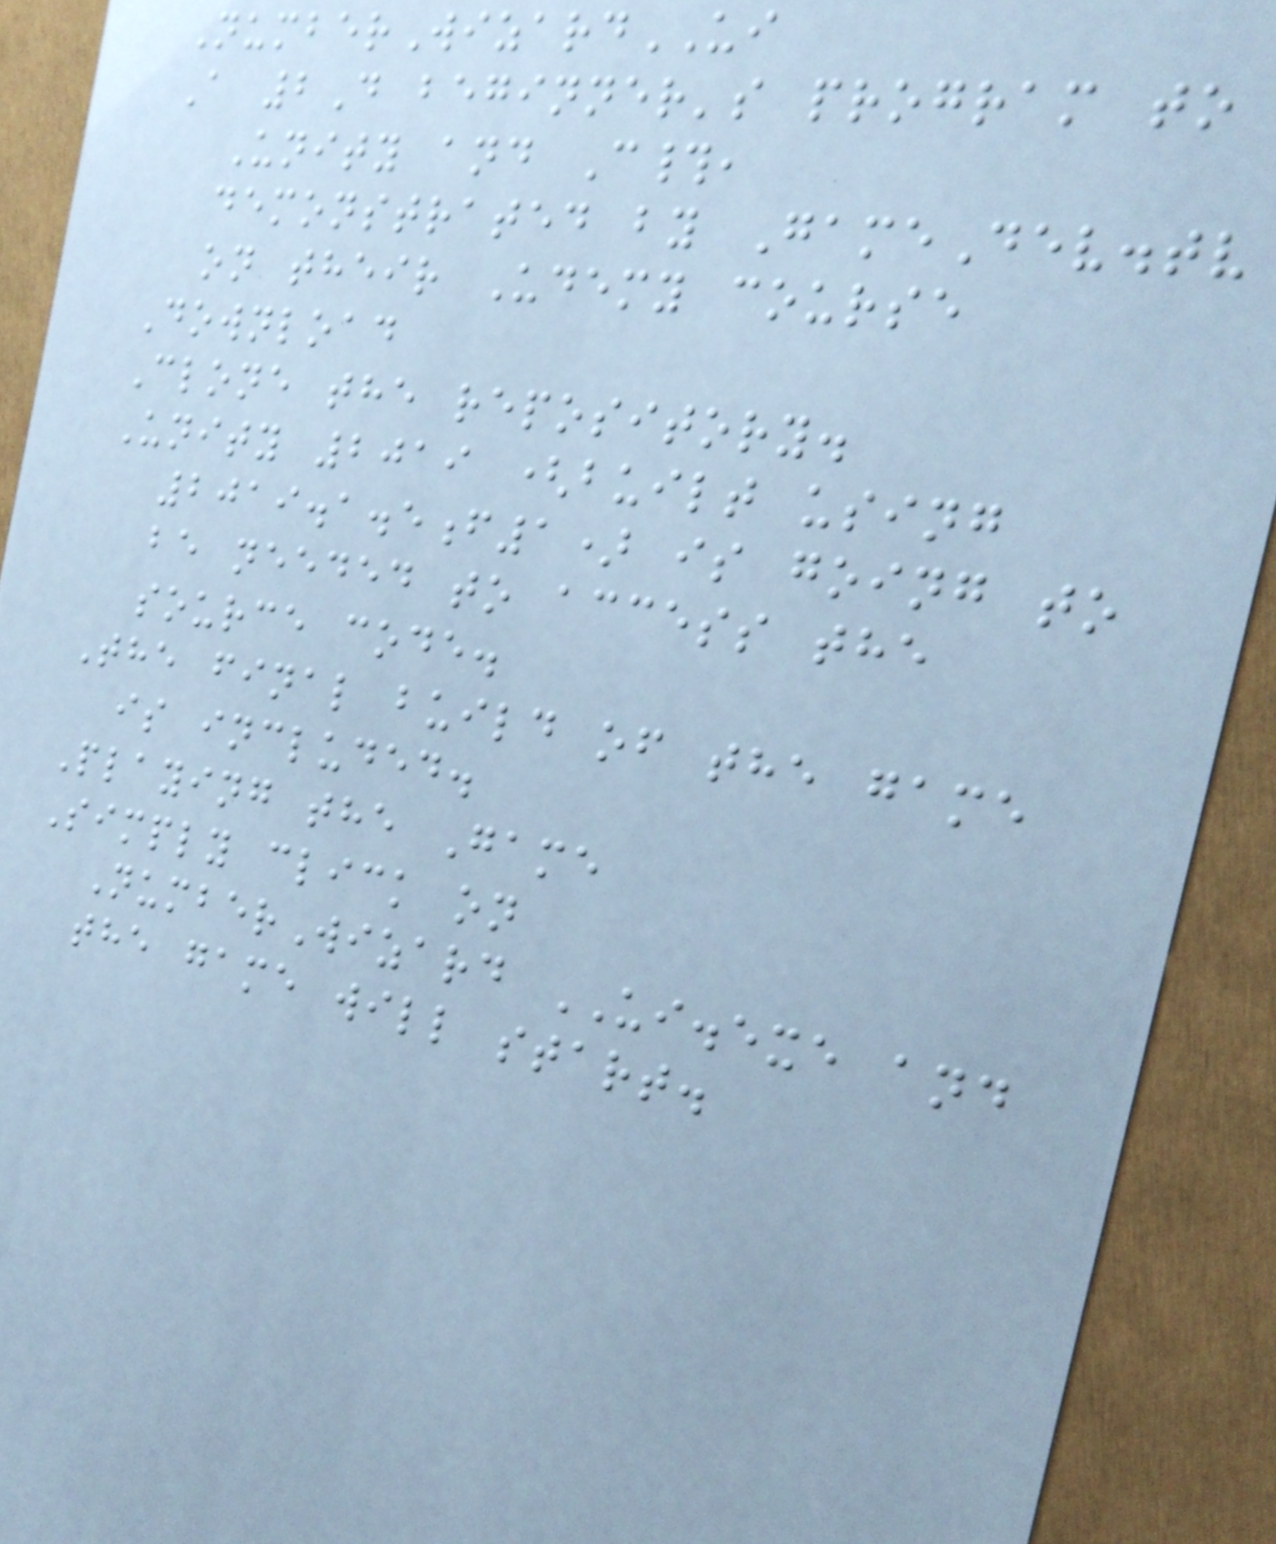NumberWizardUI
A 2D beginner's program to
Unity and C#,
demonstrated by GameDev.tv
on their Udemy course
Download
Clone the repository.
Unity 2019 (built using
2019.1.5f1) is going to
be needed to access the
source code.
The final build of the game
is included.
Playing the Game
Simply click on
NumberWizard UI.exe and
the game will start.
